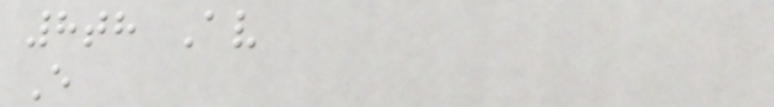8th Av
E
